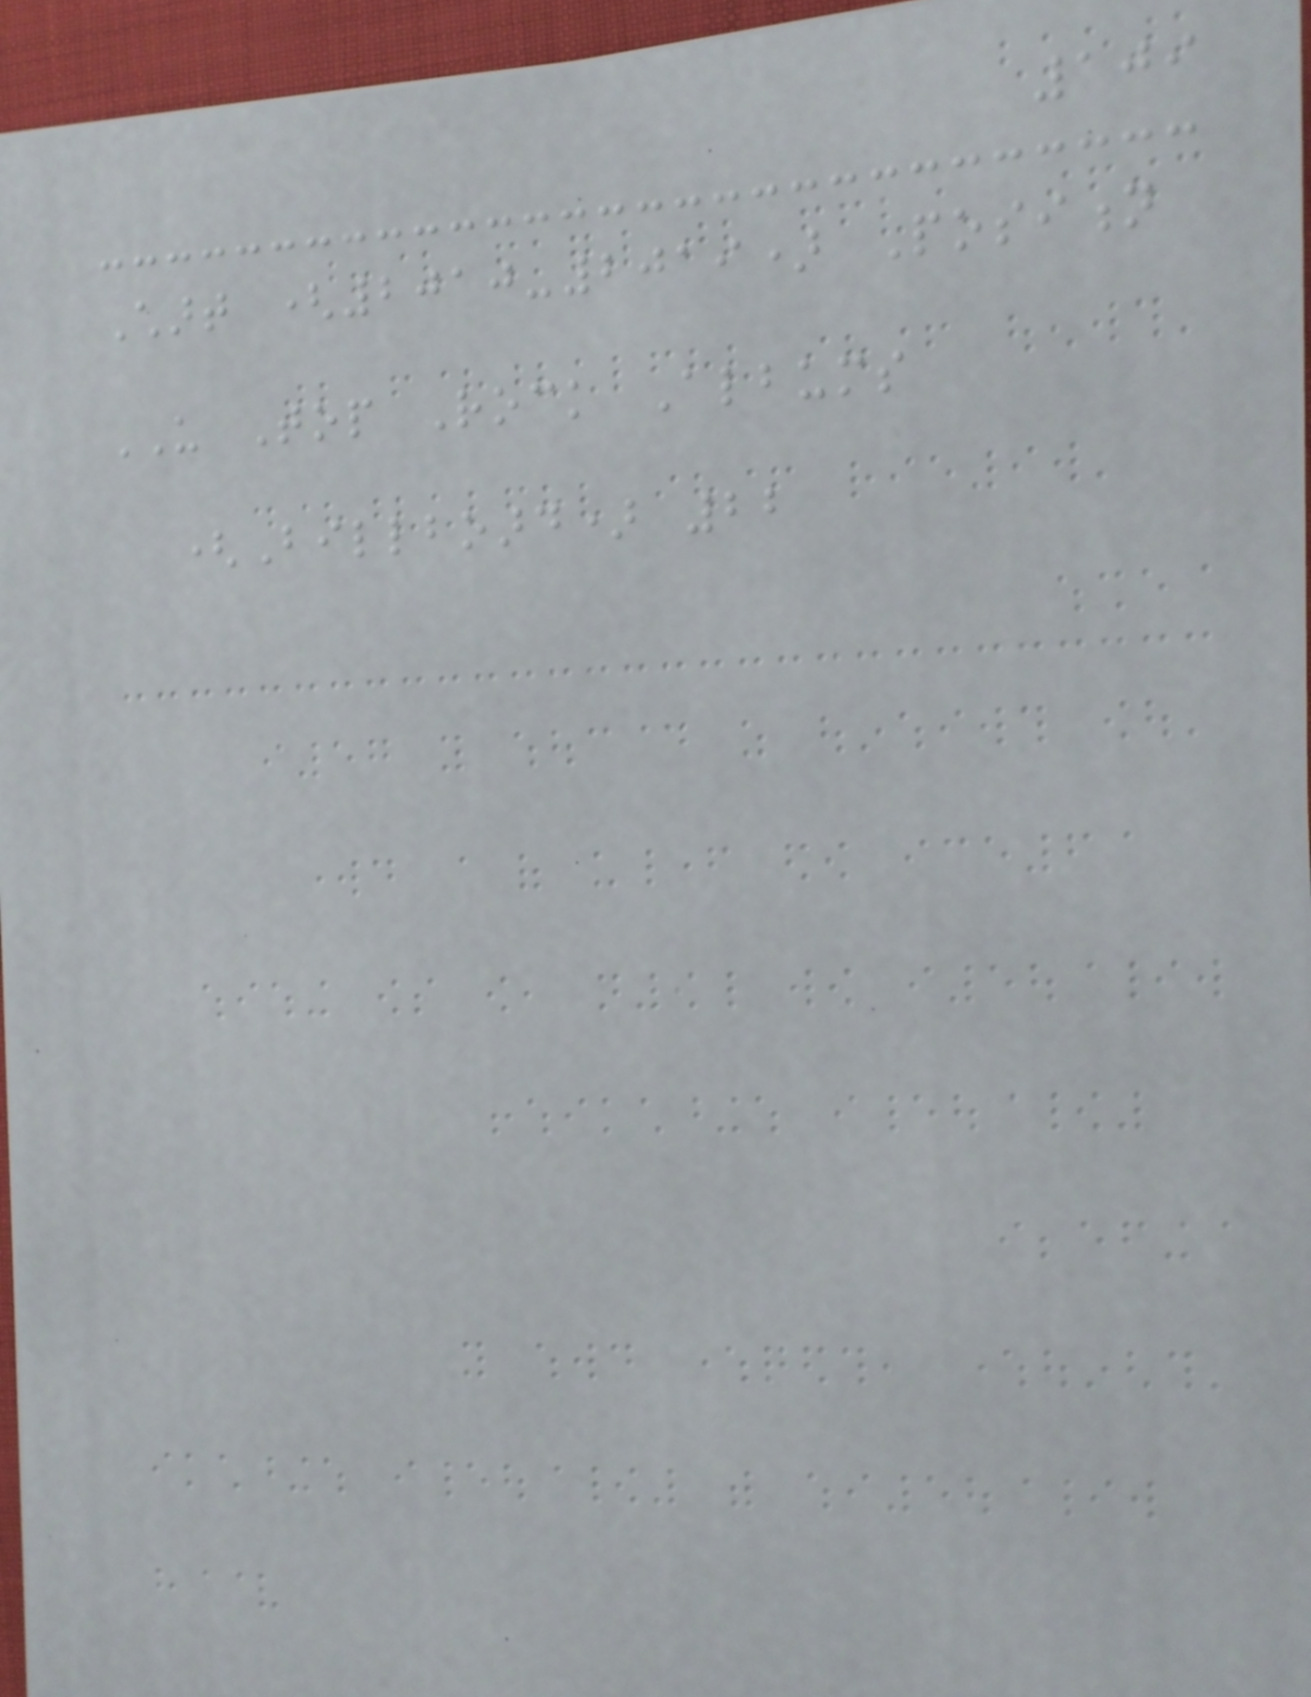109
Chart (2010-2019) Position
US Top Rock Albums
(Billboard) 22
